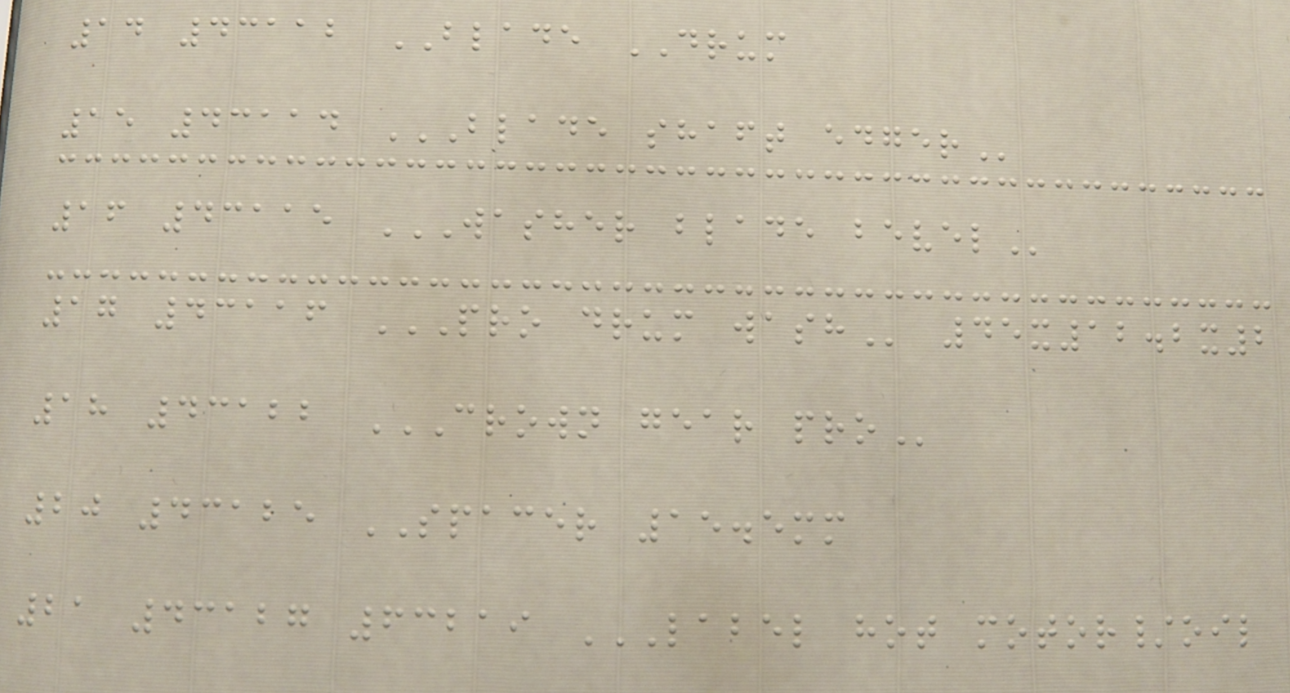14 43112 BLADE DRUM
15 43114 BLADE SHAFT EDGER
16 43115 WASHER BLADE BEVEL
17 43116 PRO DRUM WASH 45x12.2x2
18 43122 CROWN GEAR PRO
20 43125 SPACER 15.5mm
21 43127 63219 LABEL HOT MOTOR/OIL
